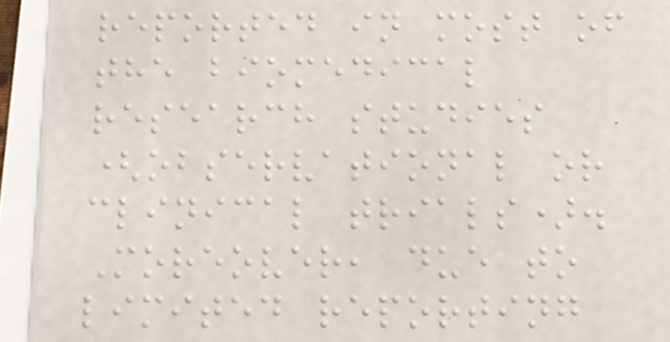reported in most of
the biomedical
research studies
(observational or
clinical trials).
Moreover, due to
limited reporting
